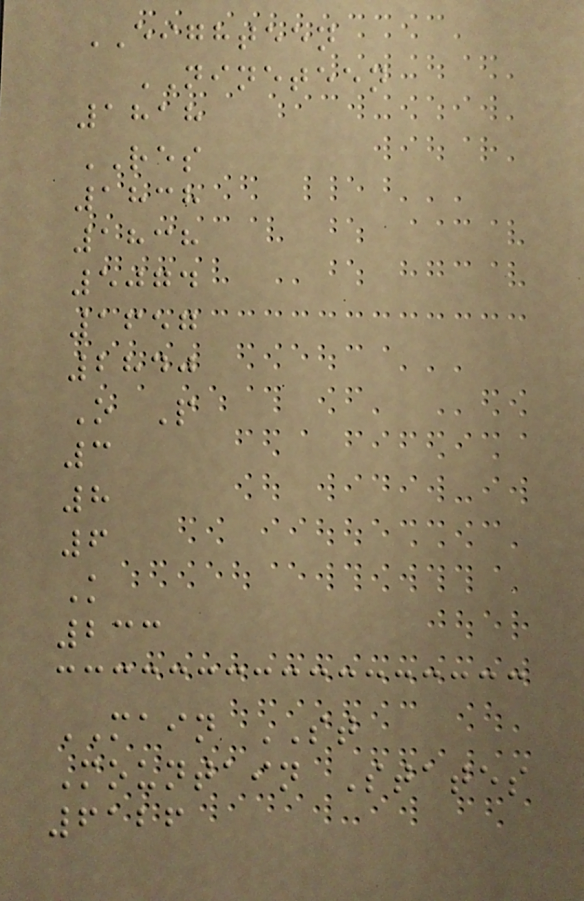EIGHTEEN
NINETEEN
1818
RES
1838
1838
5074
1657
2840
O P
3
8
6
K
233
MAIN ST
Mountain States
6126
